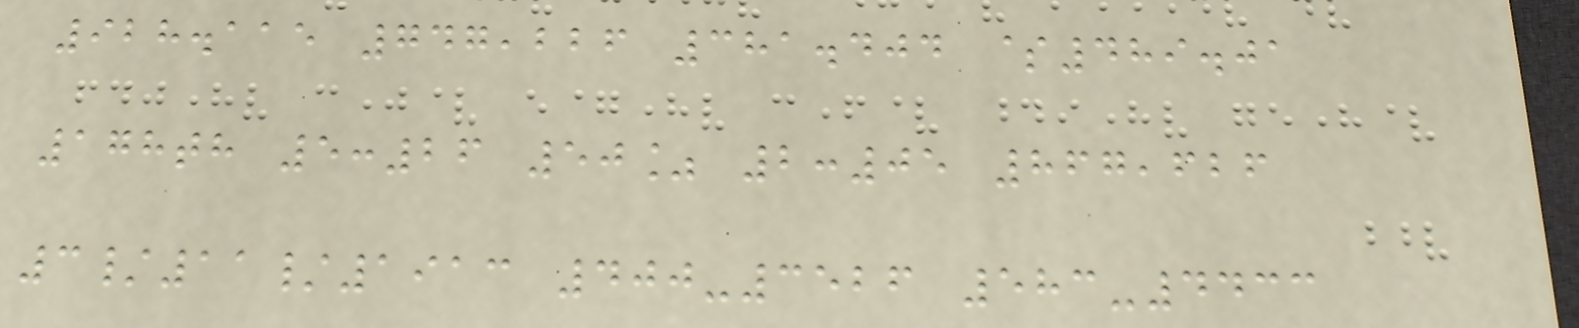928.115 747,226 381.404 $489.01
178th 5:26 50% 2:05 867,626
3/11/1913 400-3526 583-4433
